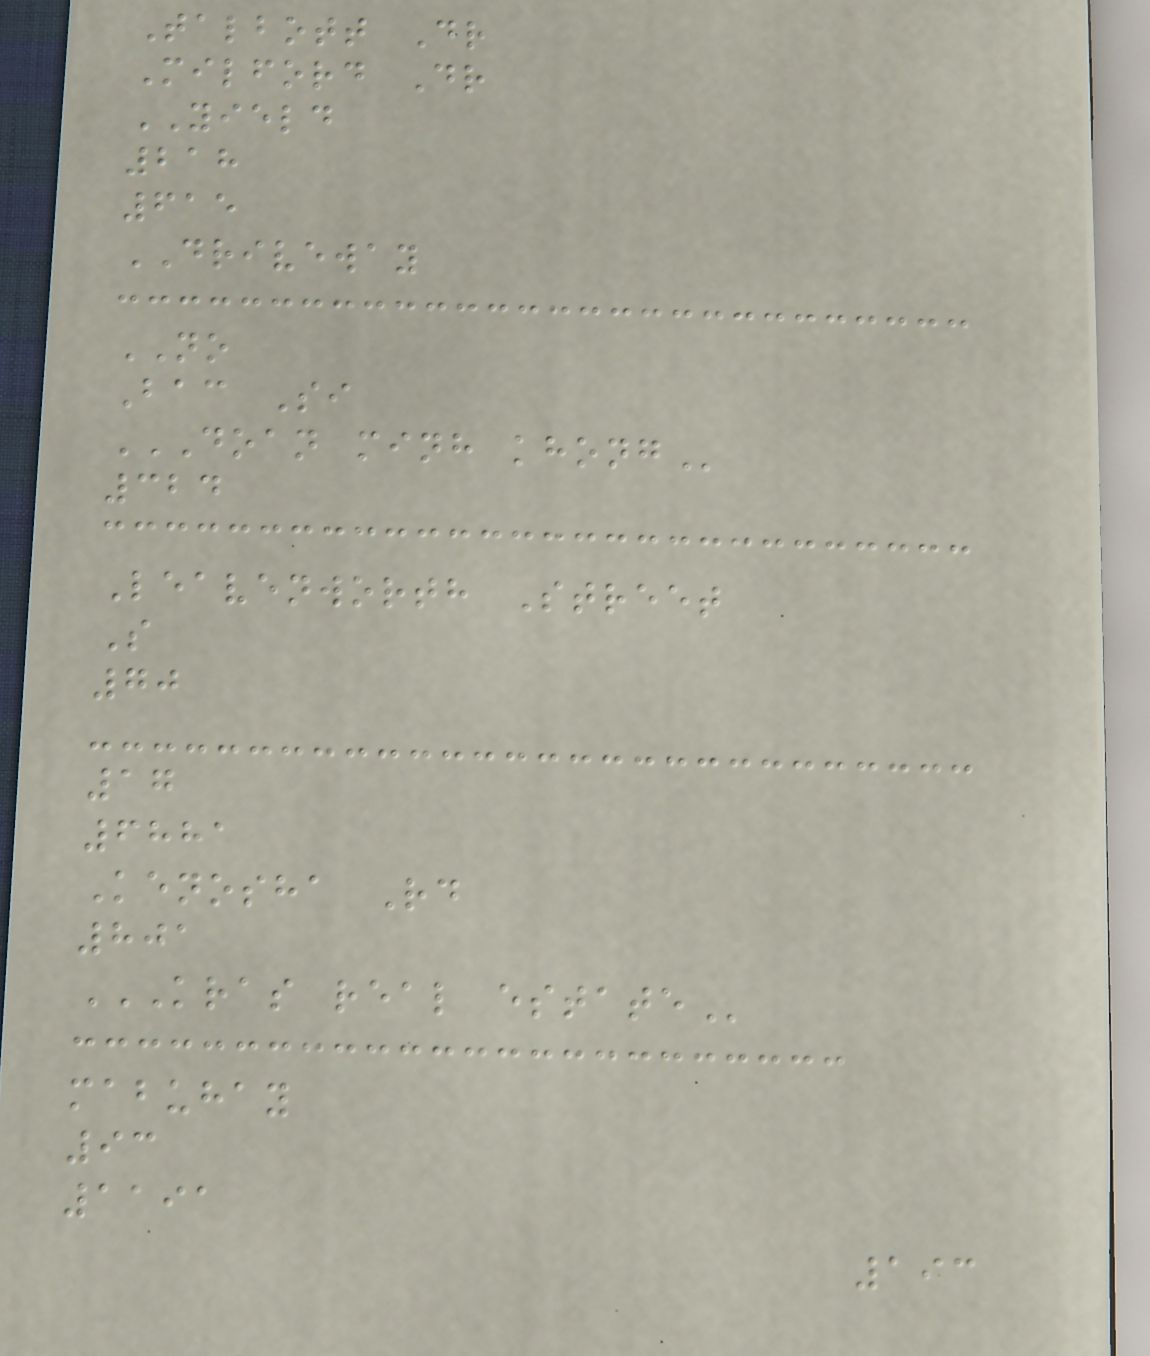Talbott Dr
Milford Dr
YIELD
218
615
DRIVEWAY
NO
Bac Si
DOAN MINH KHONG
324
Leavenworth Street
S
70
17
6881
Kenosha Rd
801
KRAS REAL ESTATE
mabuhay
93
1191
193
